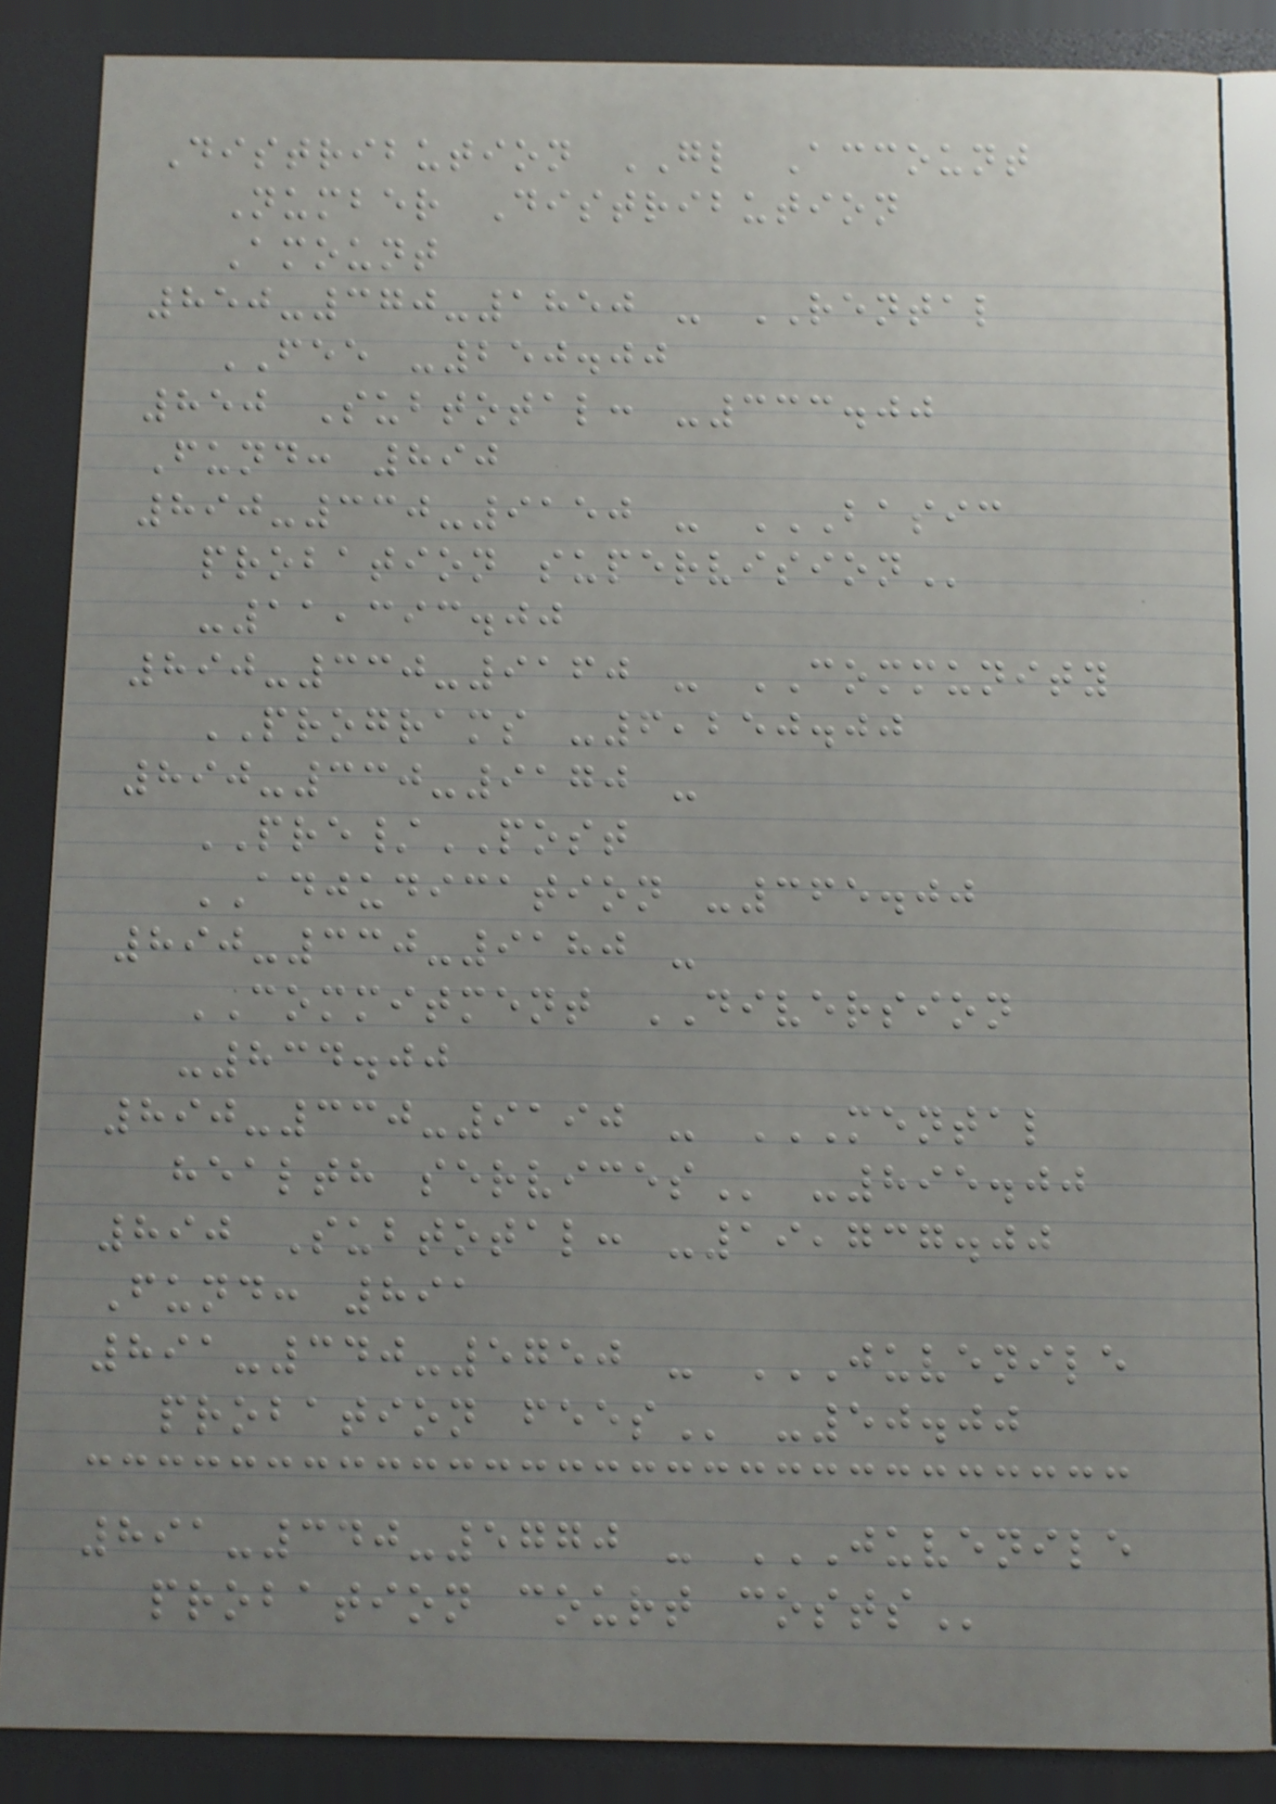Distribution GL Account
Number Distribution
Amount
850-370-1850 - RENTAL
FEE -250.00
850 Subtotal: -333.00
Fund: 890
890-330-9150 - BASIC
PROBATION SUPERVISION
-11,393.00
890-330-9160 - COMMUNITY
PROGRAMS -6,250.00
890-330-9170 -
PRE/POST
ADJUDICATION -365.00
890-330-9180 -
COMMITMENT DIVERSION
-834.00
890-330-9190 - MENTAL
HEALTH SERVICES -895.00
890 Subtotal: -19,737.00
Fund: 891
891-340-5750 - JUVENILE
PROBATION FEES -50.00
891-340-5770 - JUVENILE
PROBATION COURT COSTS
